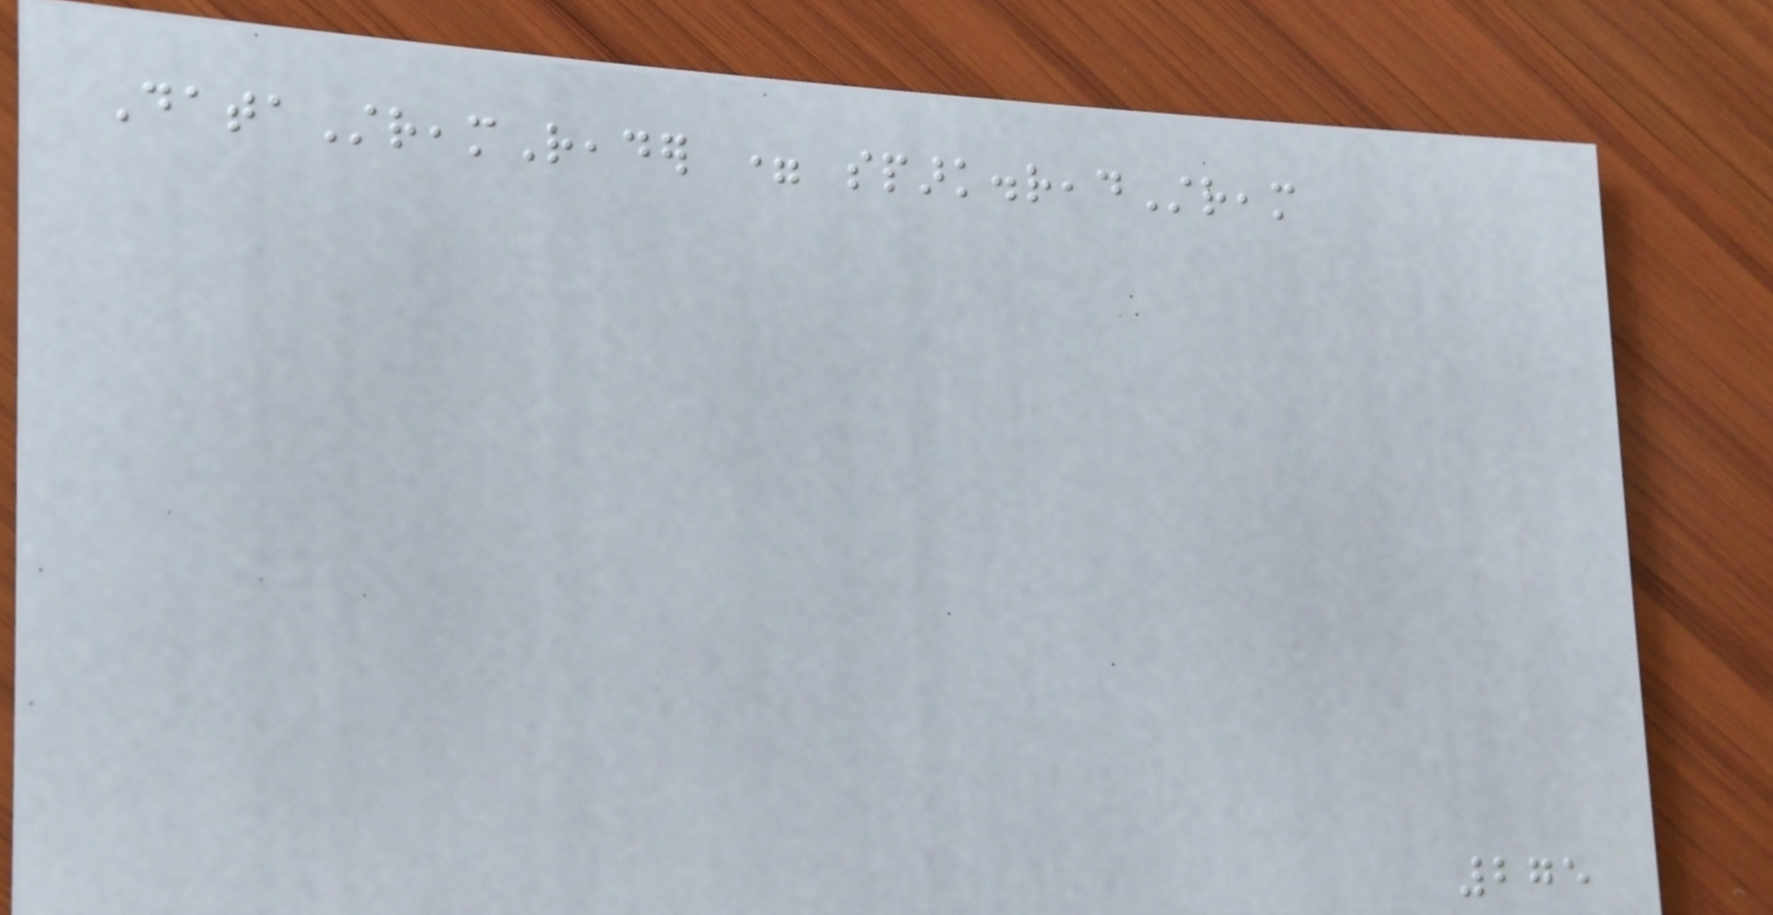DataStreamReader = spark.readStream
275
